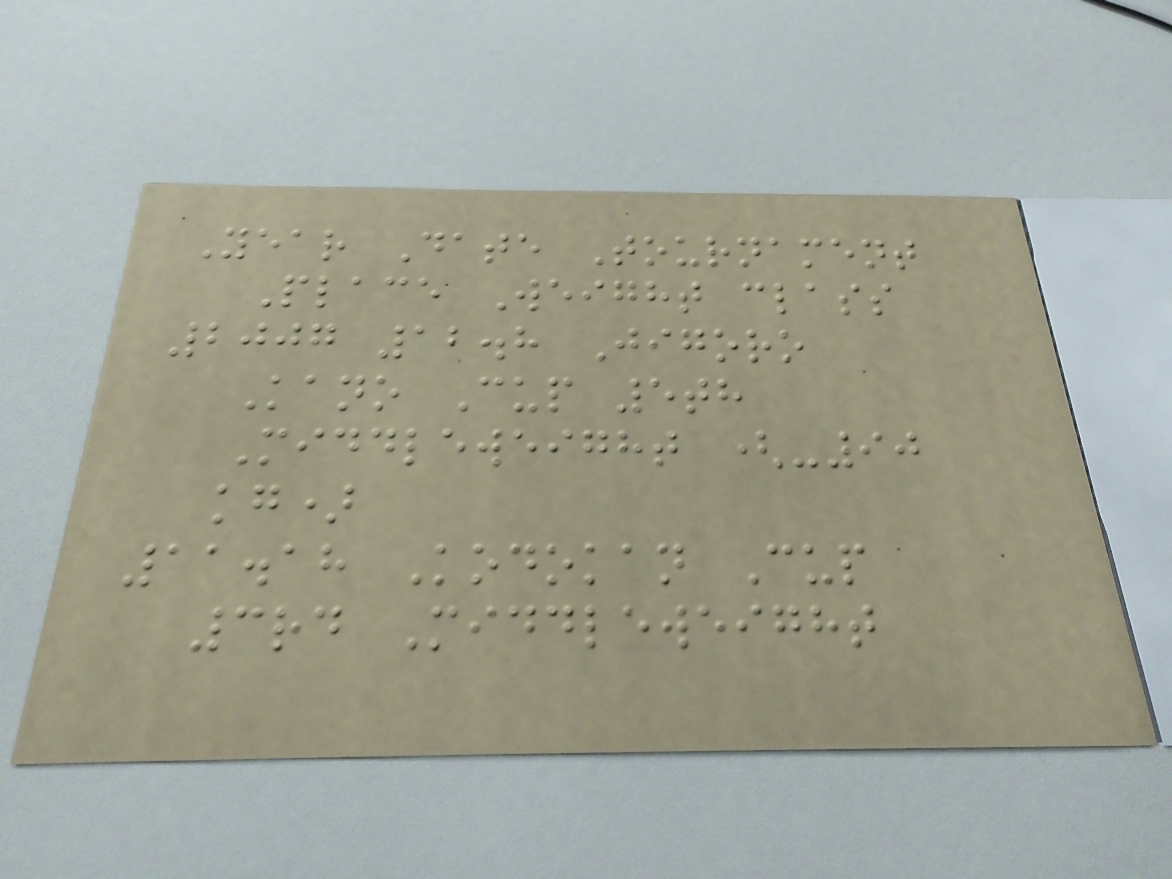Year Date Tournament
Place Weight class
2007 12.8 Jigoro
Kano Cup 5th
Middleweight (-90
kg)
11.18 Kodokan Cup
3rd Middleweight
